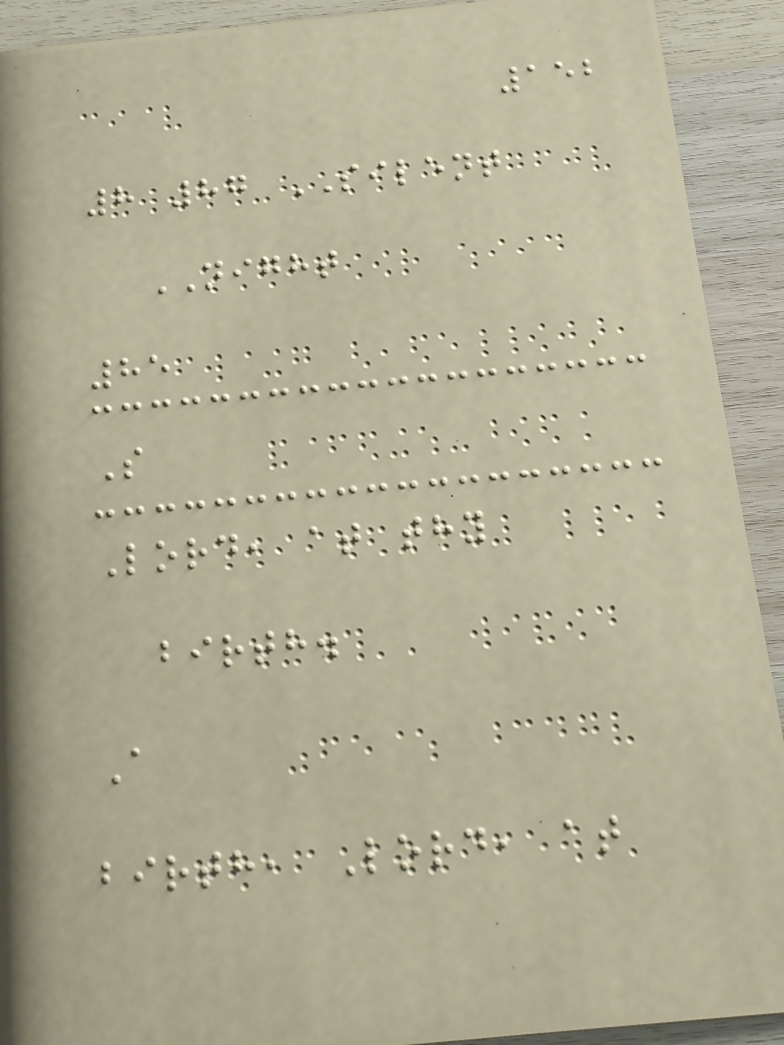152
8 87 SILENT
NIGHT
85
S
Lord, at thy
birth.
A
birth, Lord, at
